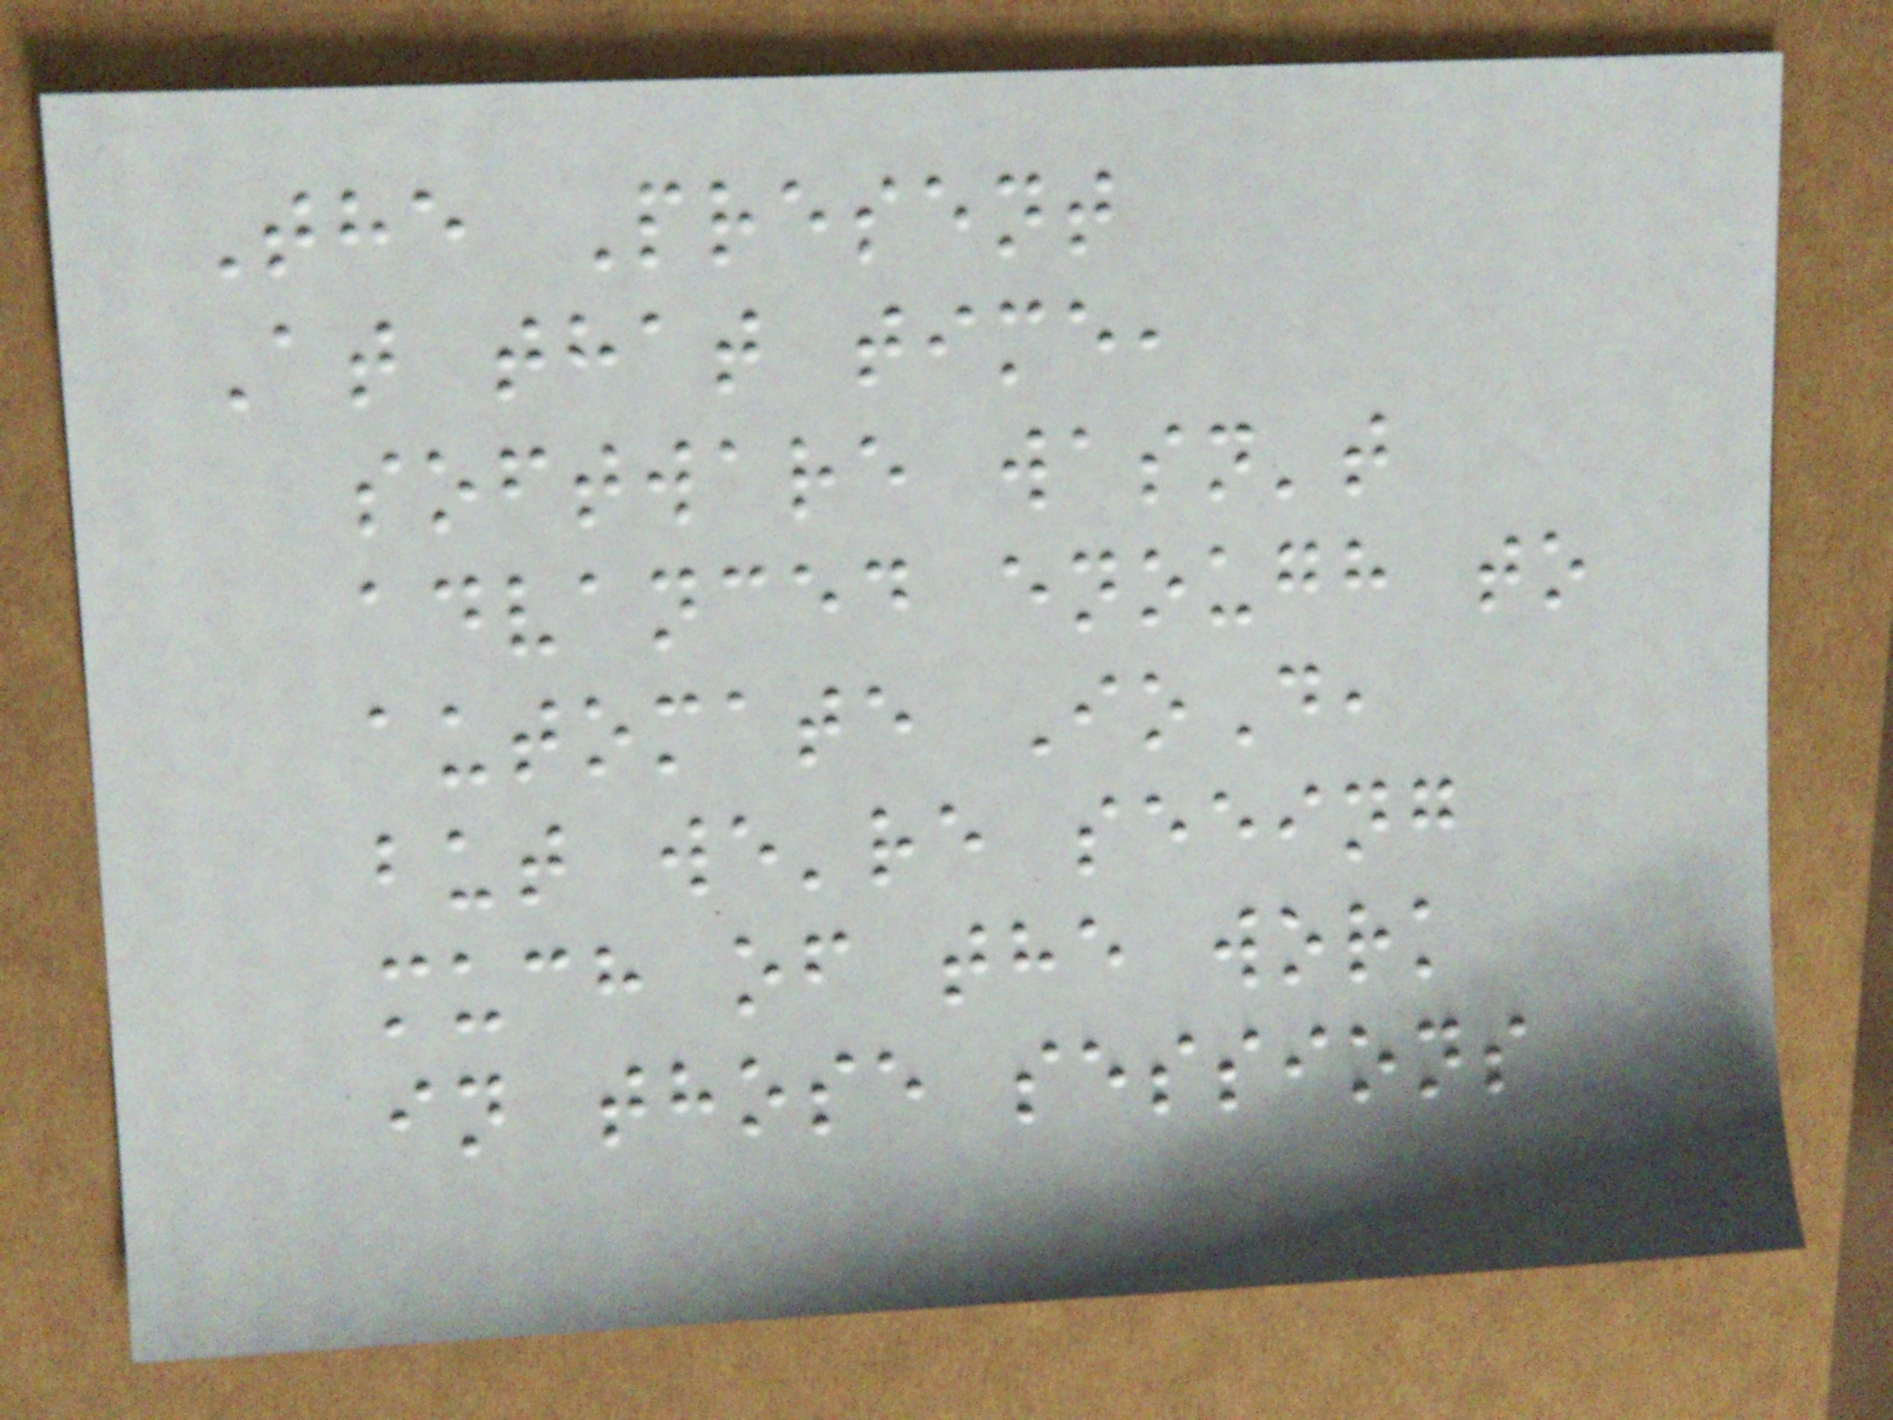The Present
At that time,
software wasn't
advanced enough to
automate IoD,
but we're seeing
much of the work
in those sessions
